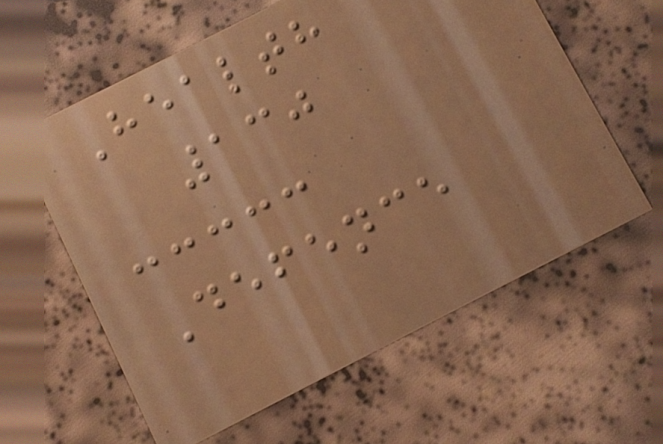Health
130
Defence
